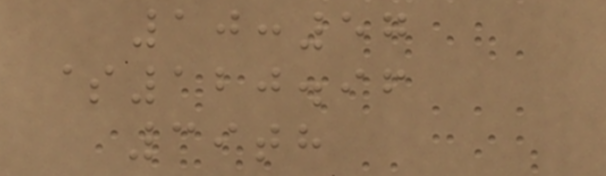10:57
$120.96
39th
